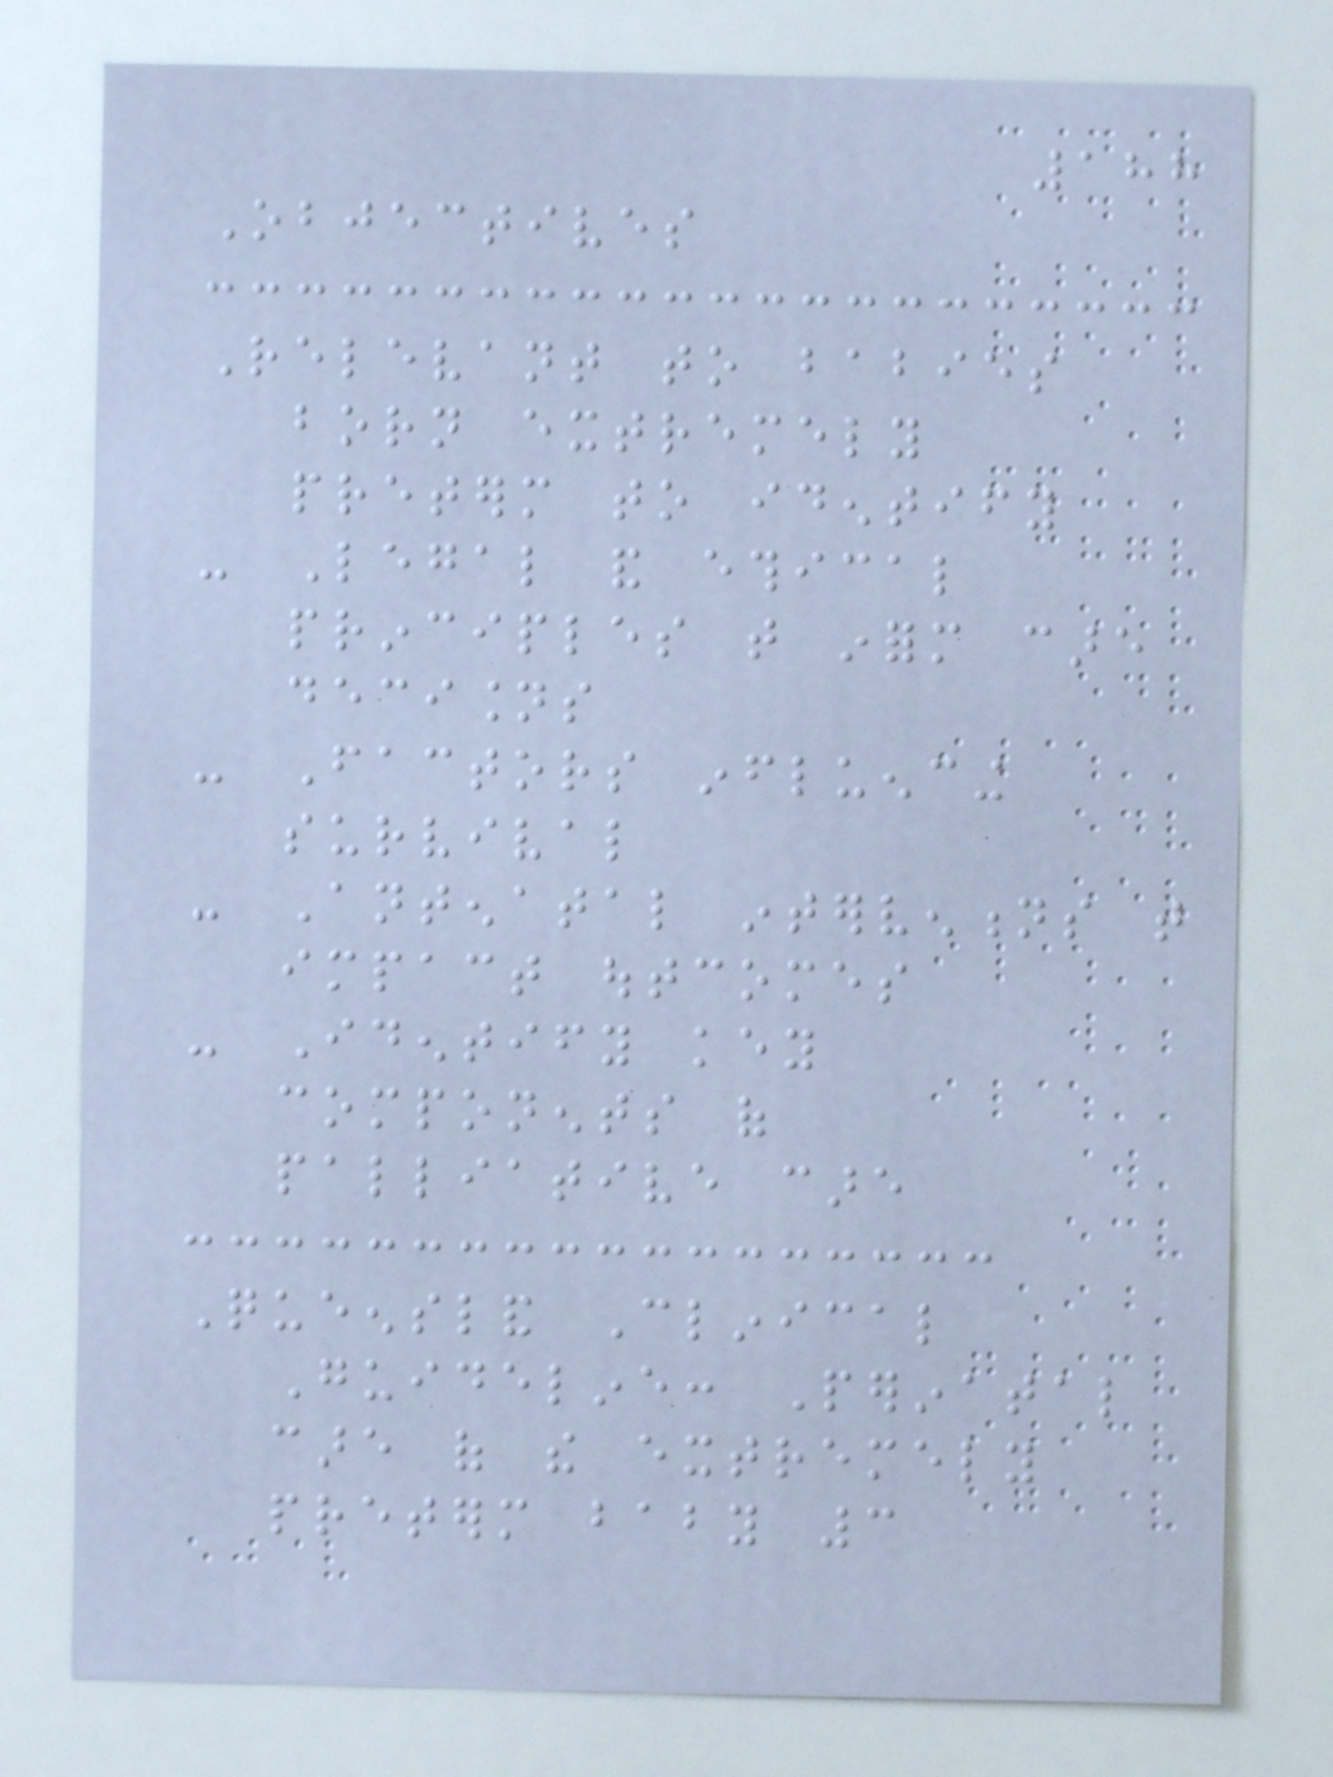188
Objectives
Relevant to babies
born extremely
preterm to identify
- Legal and ethical
principles that inform care
decisions
- Factors influencing
survival
- Antenatal interventions that
impact outcomes
- Identify key
components of
palliative care
Queensland Clinical
Guideline: Perinatal
care of the extremely
preterm baby 3
